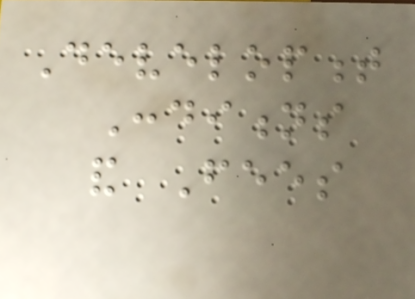Development
Conditions
and Fees
